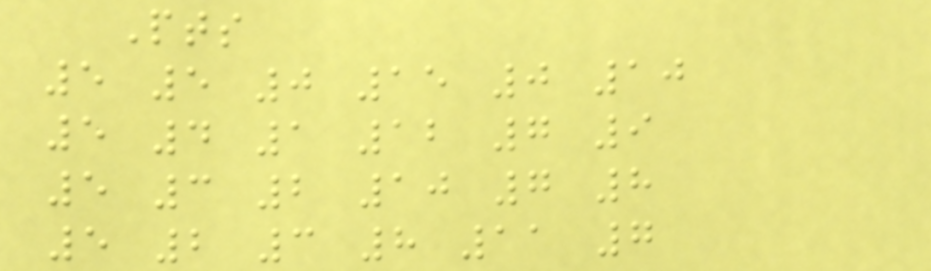Pts
5 5 0 15 0 10
5 4 1 12 7 9
5 3 2 10 7 8
5 2 3 8 11 7
